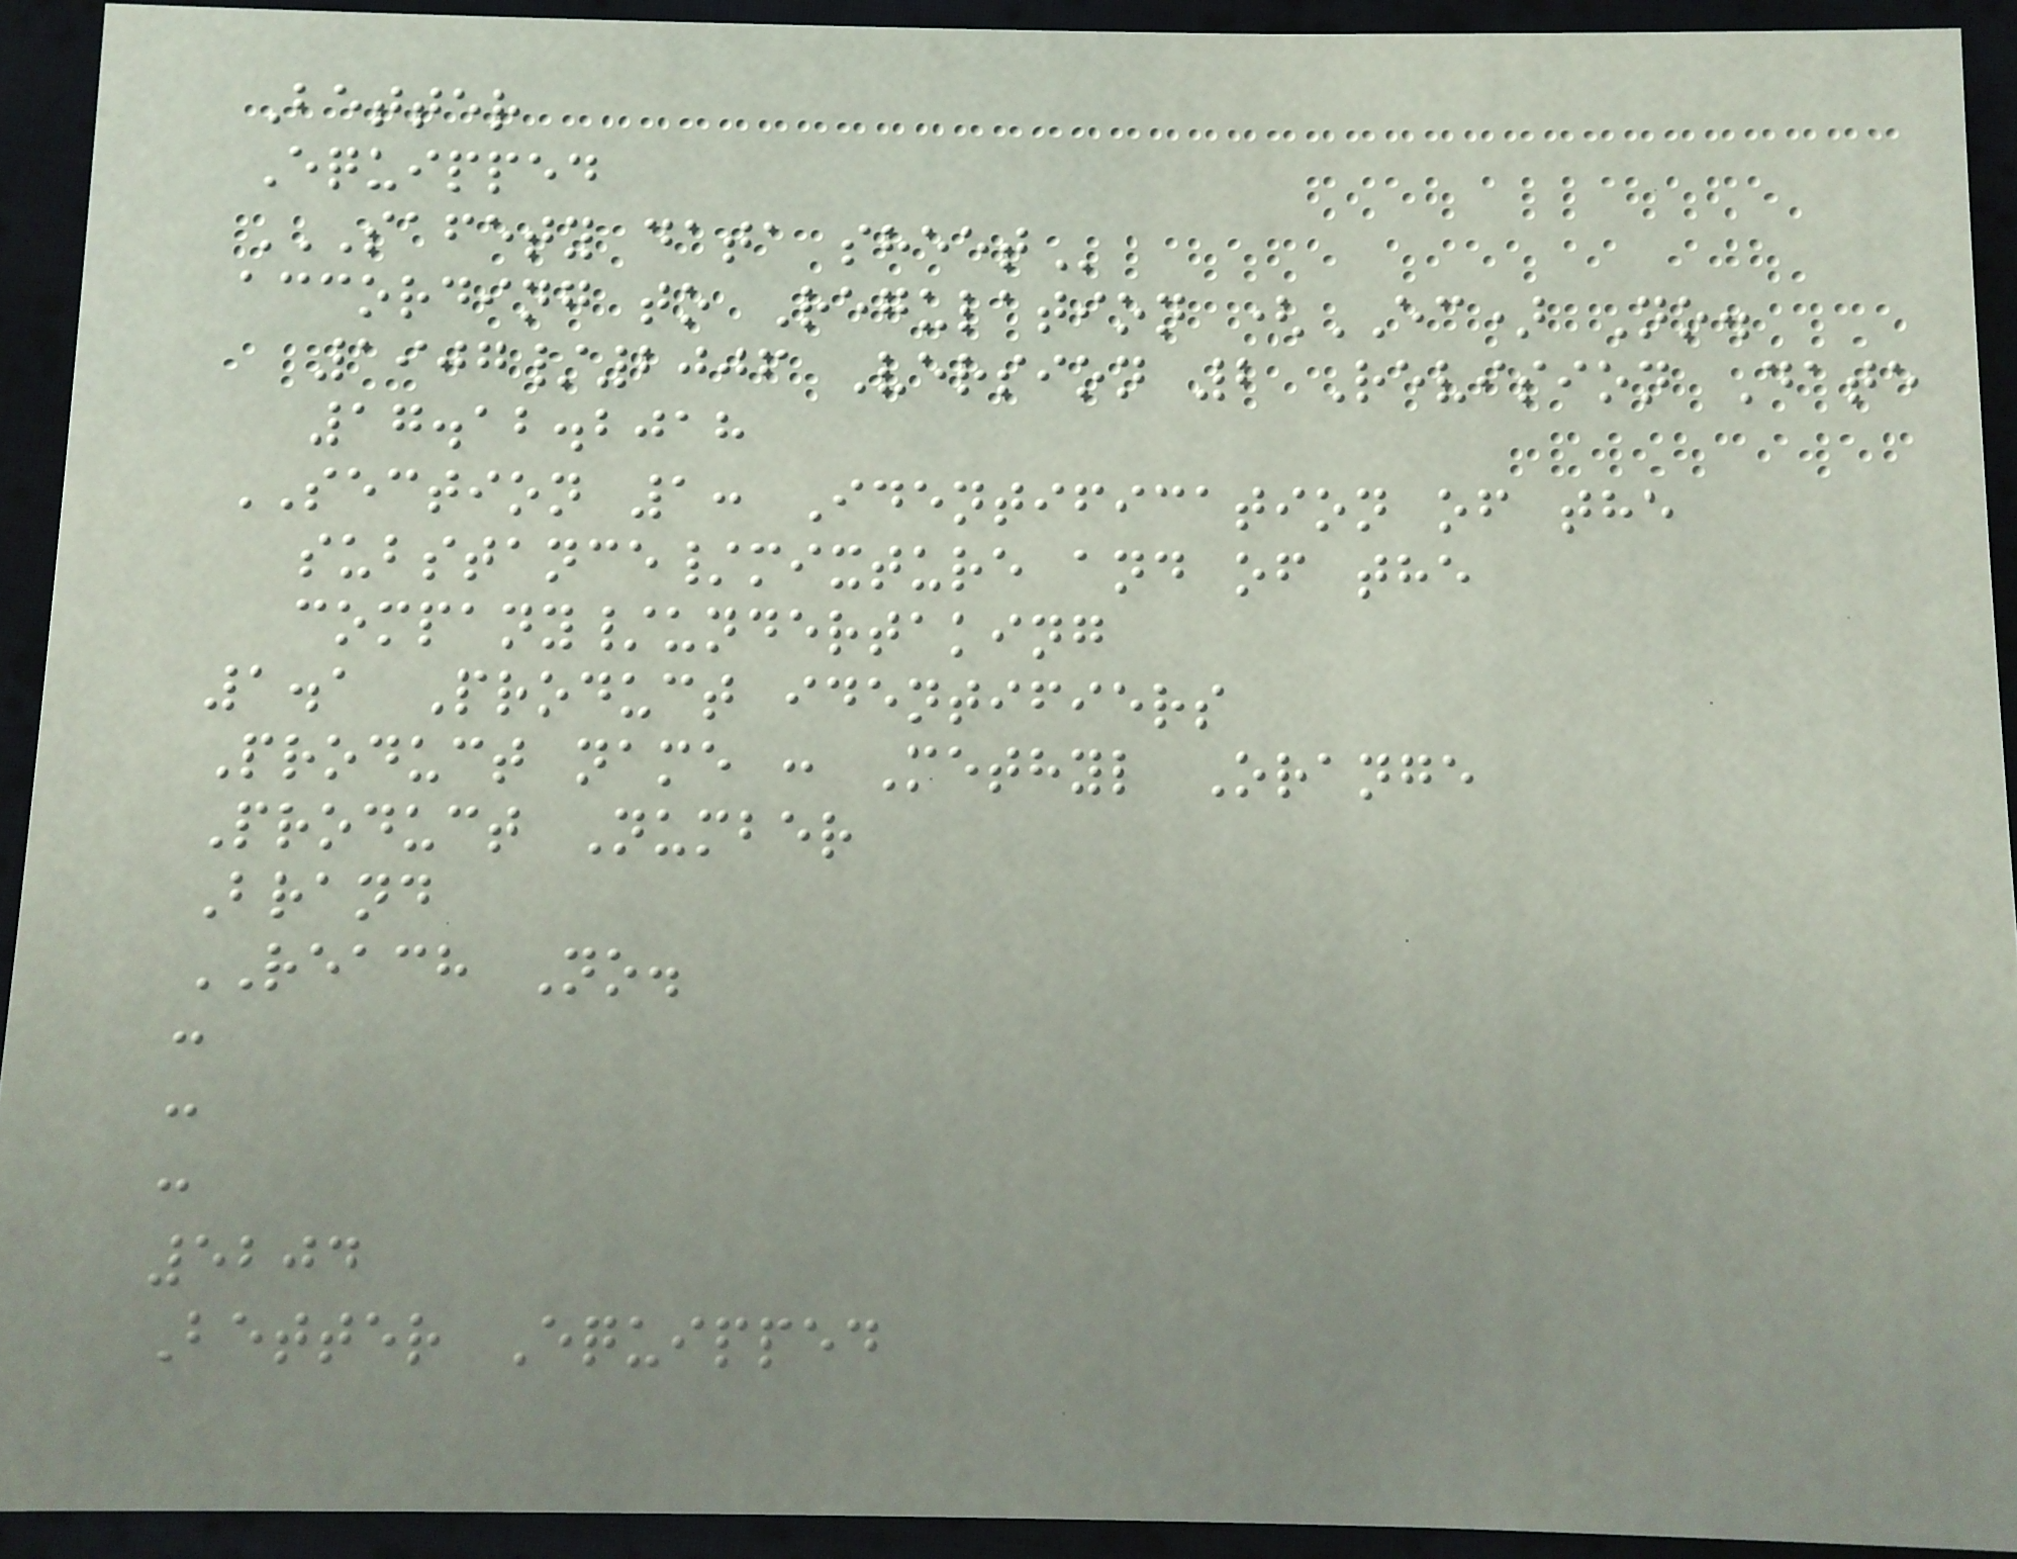Better
Equipped
SAFETY DATA SHEET
according to Regulation (EC) No.
1907/2006 Version 2 Revision Date
17.12.2018
SECTION 1: Identification of the
substance/mixture and of the
company/undertaking
1.1 Product identifiers
Product name : Methyl Orange
Product Number
Brand
REACH No.
:
:
:
5204
Better Equipped
